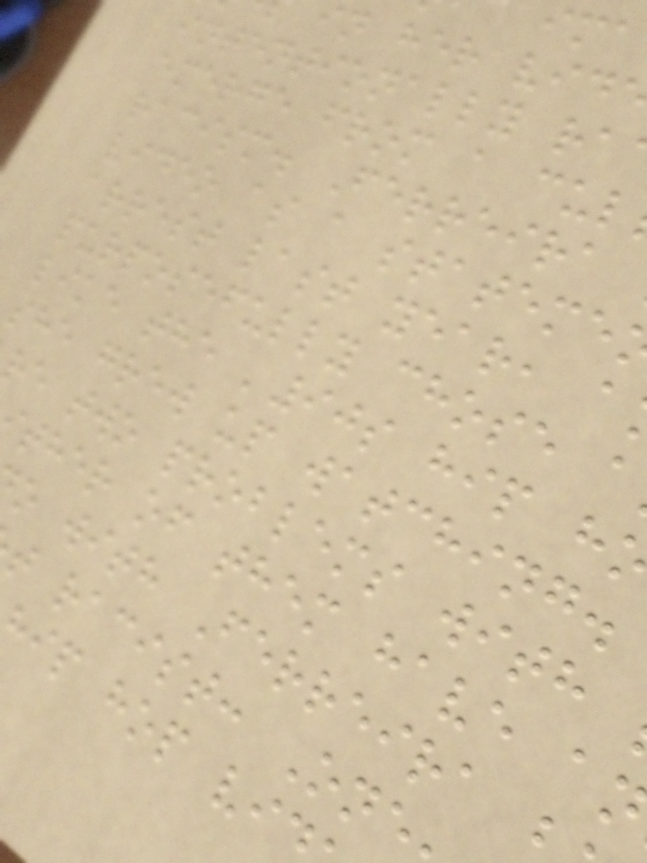in her vid
intentionally ra
emerge from a cul
racism. Ferreira
video as a stateme
arrest last year, a
purposefully chose a
like the '90s hip h
she grew up watching.
re two problems with
ther of them have a
o with Ferreira
t racist: One
ip hop vi
